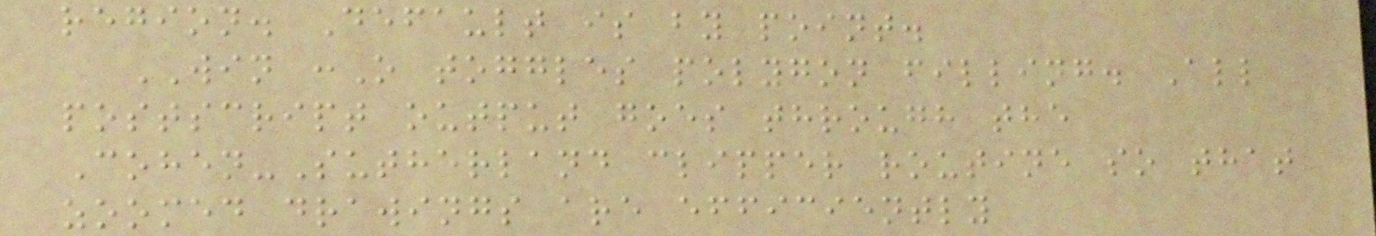region. Default is by point.
WIN :O toggles polygon filling. All
postscript output goes through the
Cohen-Sutherland clipper routine so that
zoomed drawings are efficiently
